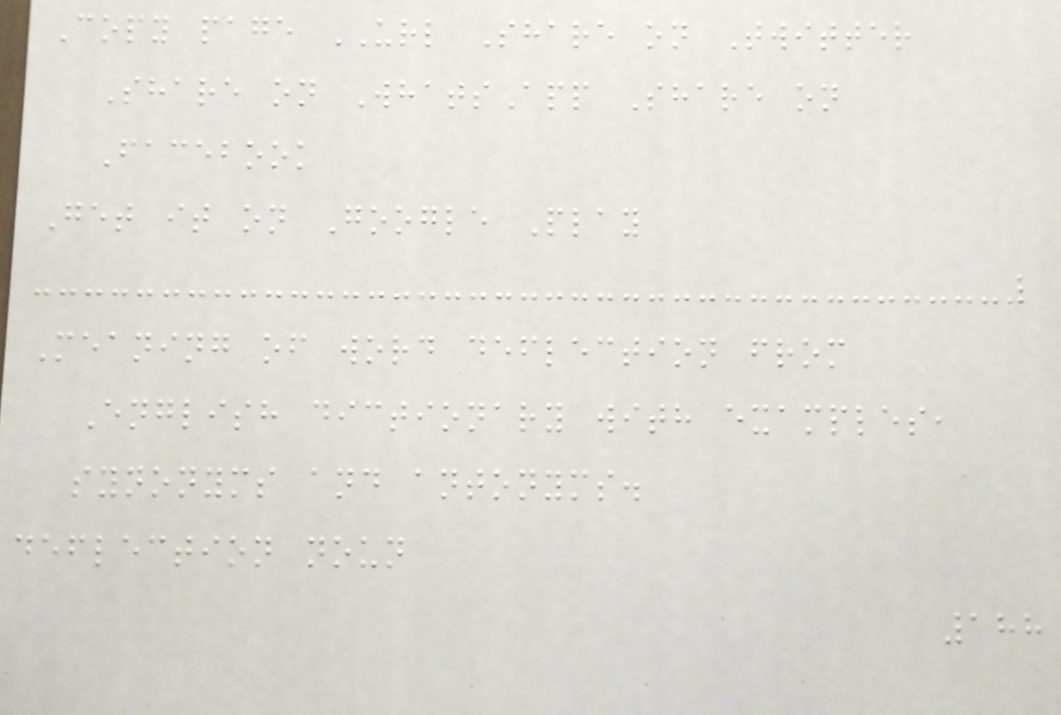Copy page URL Share on Twitter
Share on WhatsApp Share on
Facebook
Get it on Google Play
Meaning of word deflection from
English dictionary with examples,
synonyms and antonyms.
deflection noun
188
